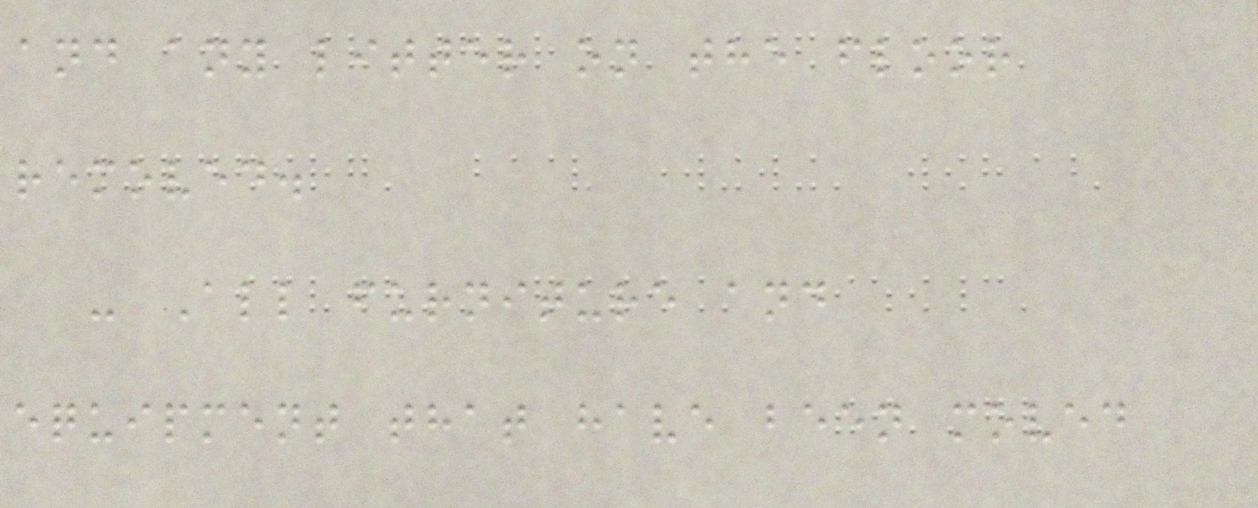and any litter on the floor
removed.
- All furniture and
equipment that have been moved
